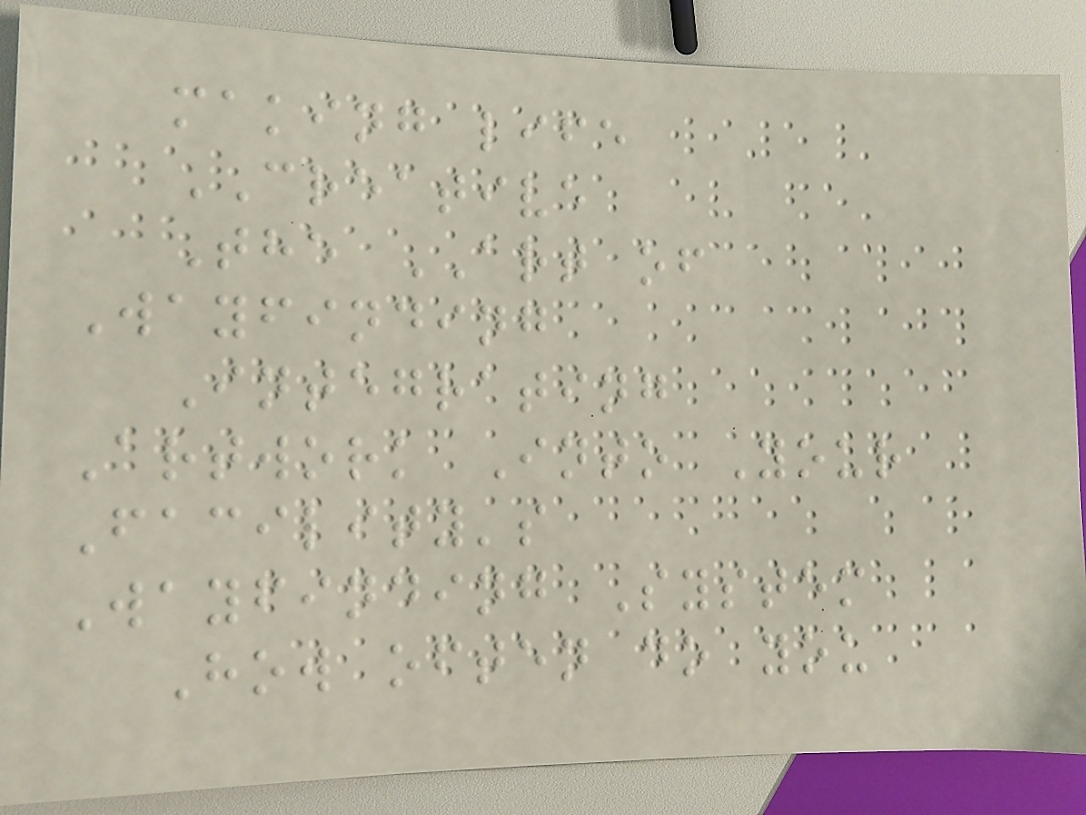making life
CREATIVE
The ART of
Wayfinding
Integrating
Artwork Into Your
Facility's
Wayfinding System
How often do you
